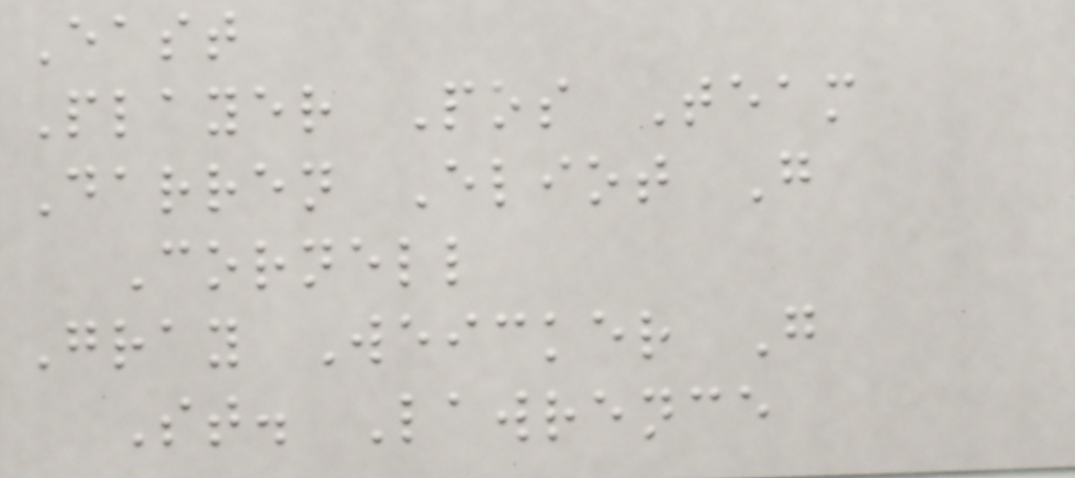East
Player Pos Team
Darren Eliot G
Cornell
Gray Weicker G
St. Lawrence
